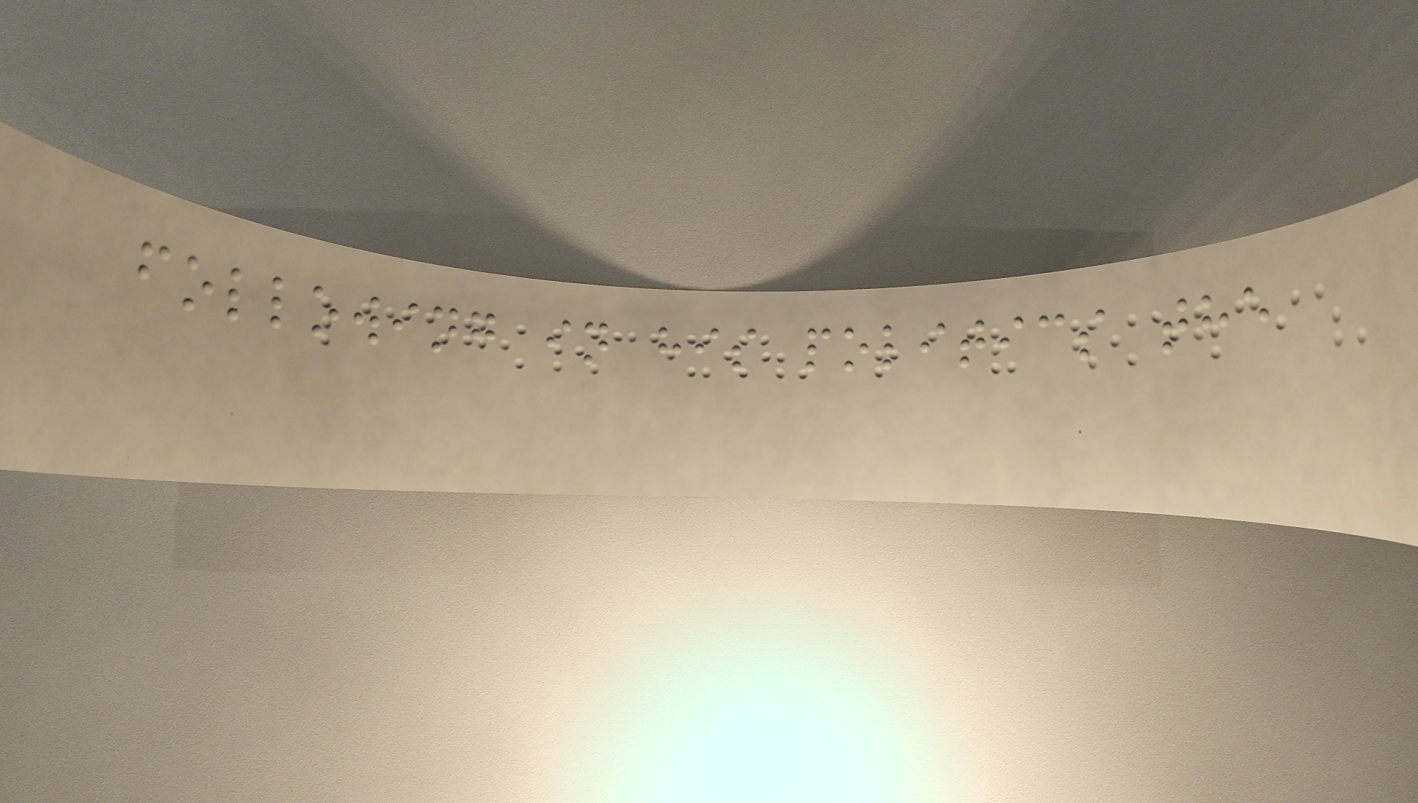following in his politics the
